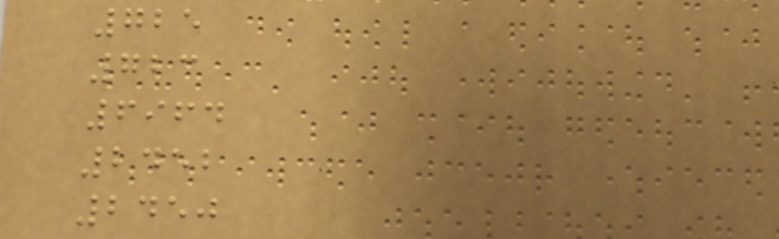725
723
6964
2452
2450
